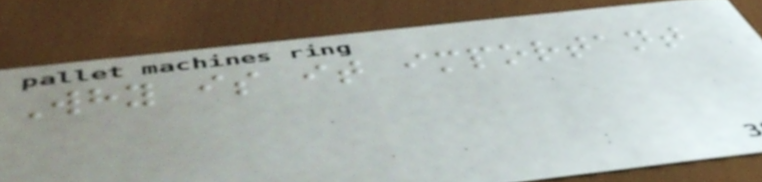Why is it important
